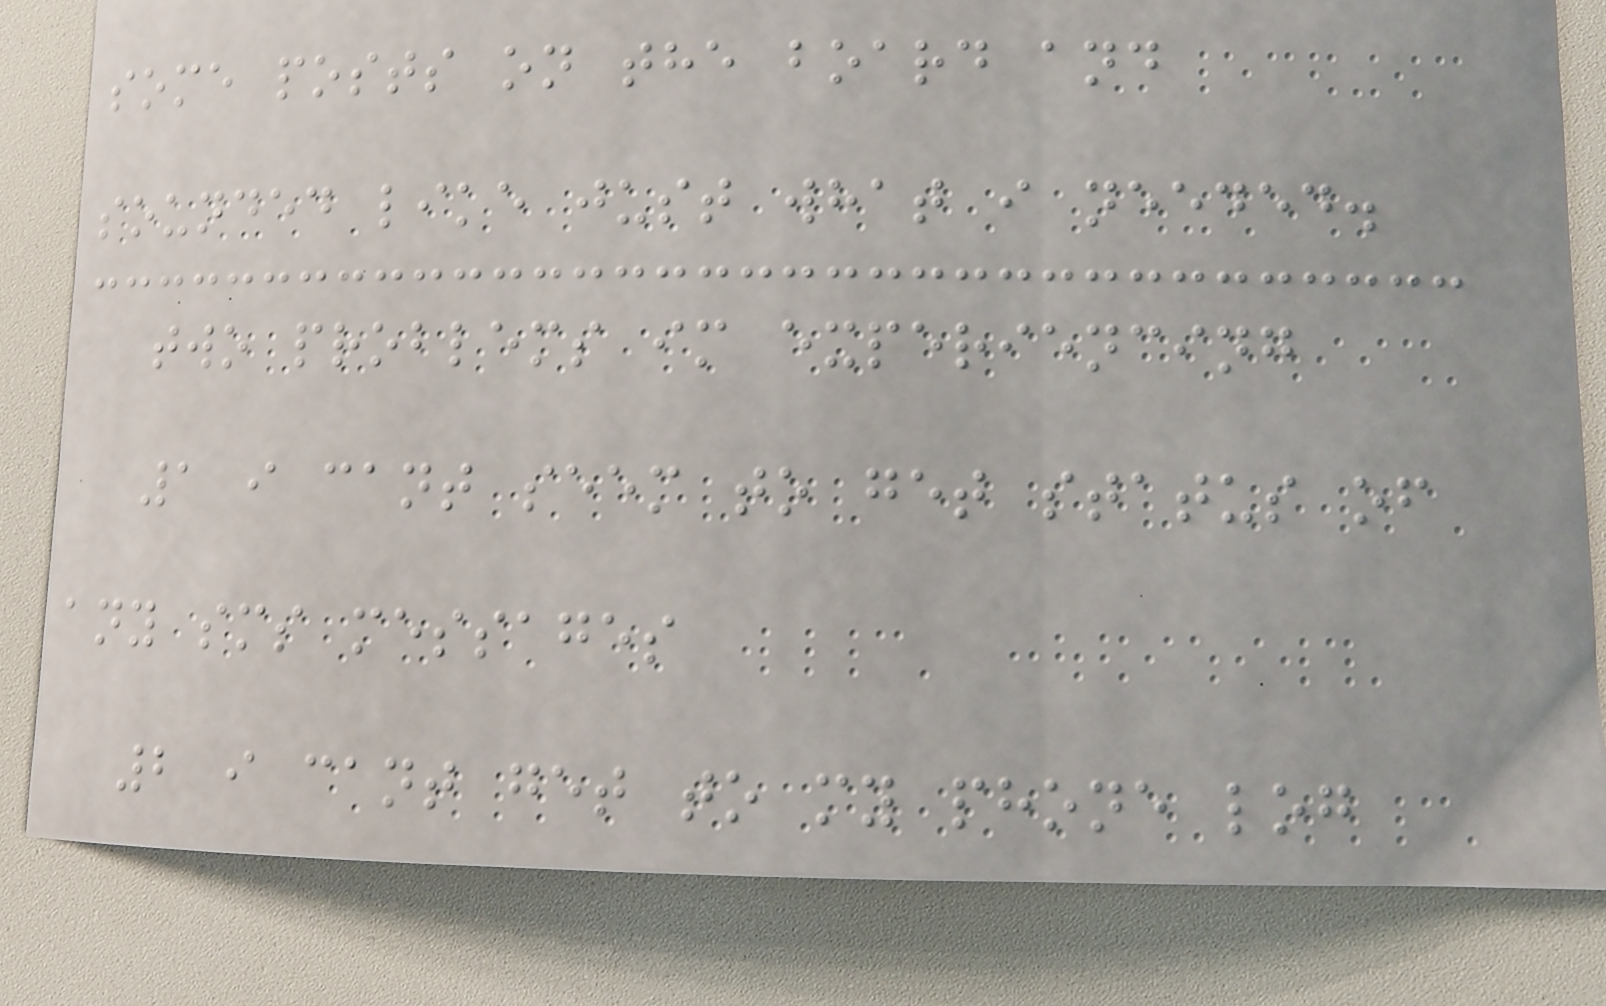some posts on the board and
sounded like just what i needed.
two problems im experiencing
1 i cant seem to get status of
any sms messages
2 i cant get to my phone log
